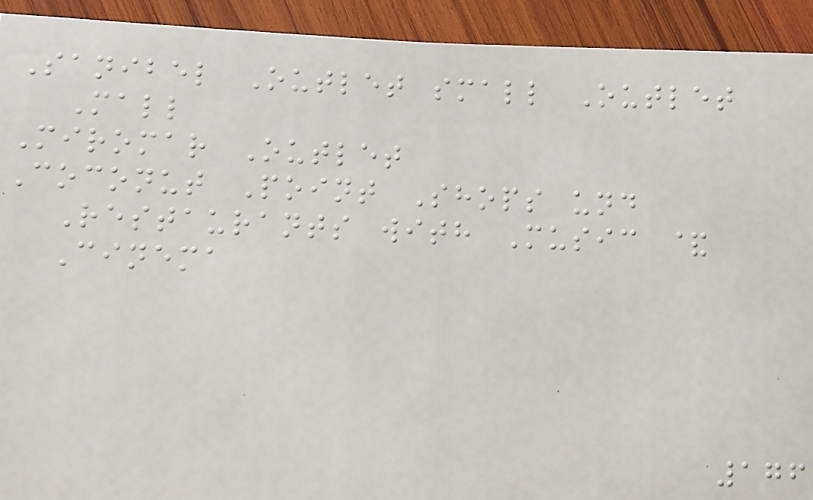Sanibel Outlet small Outlet
Mall
Miromar Outlet
Coconut Point Shops und
Restaurants with Music &
Cinema
176
